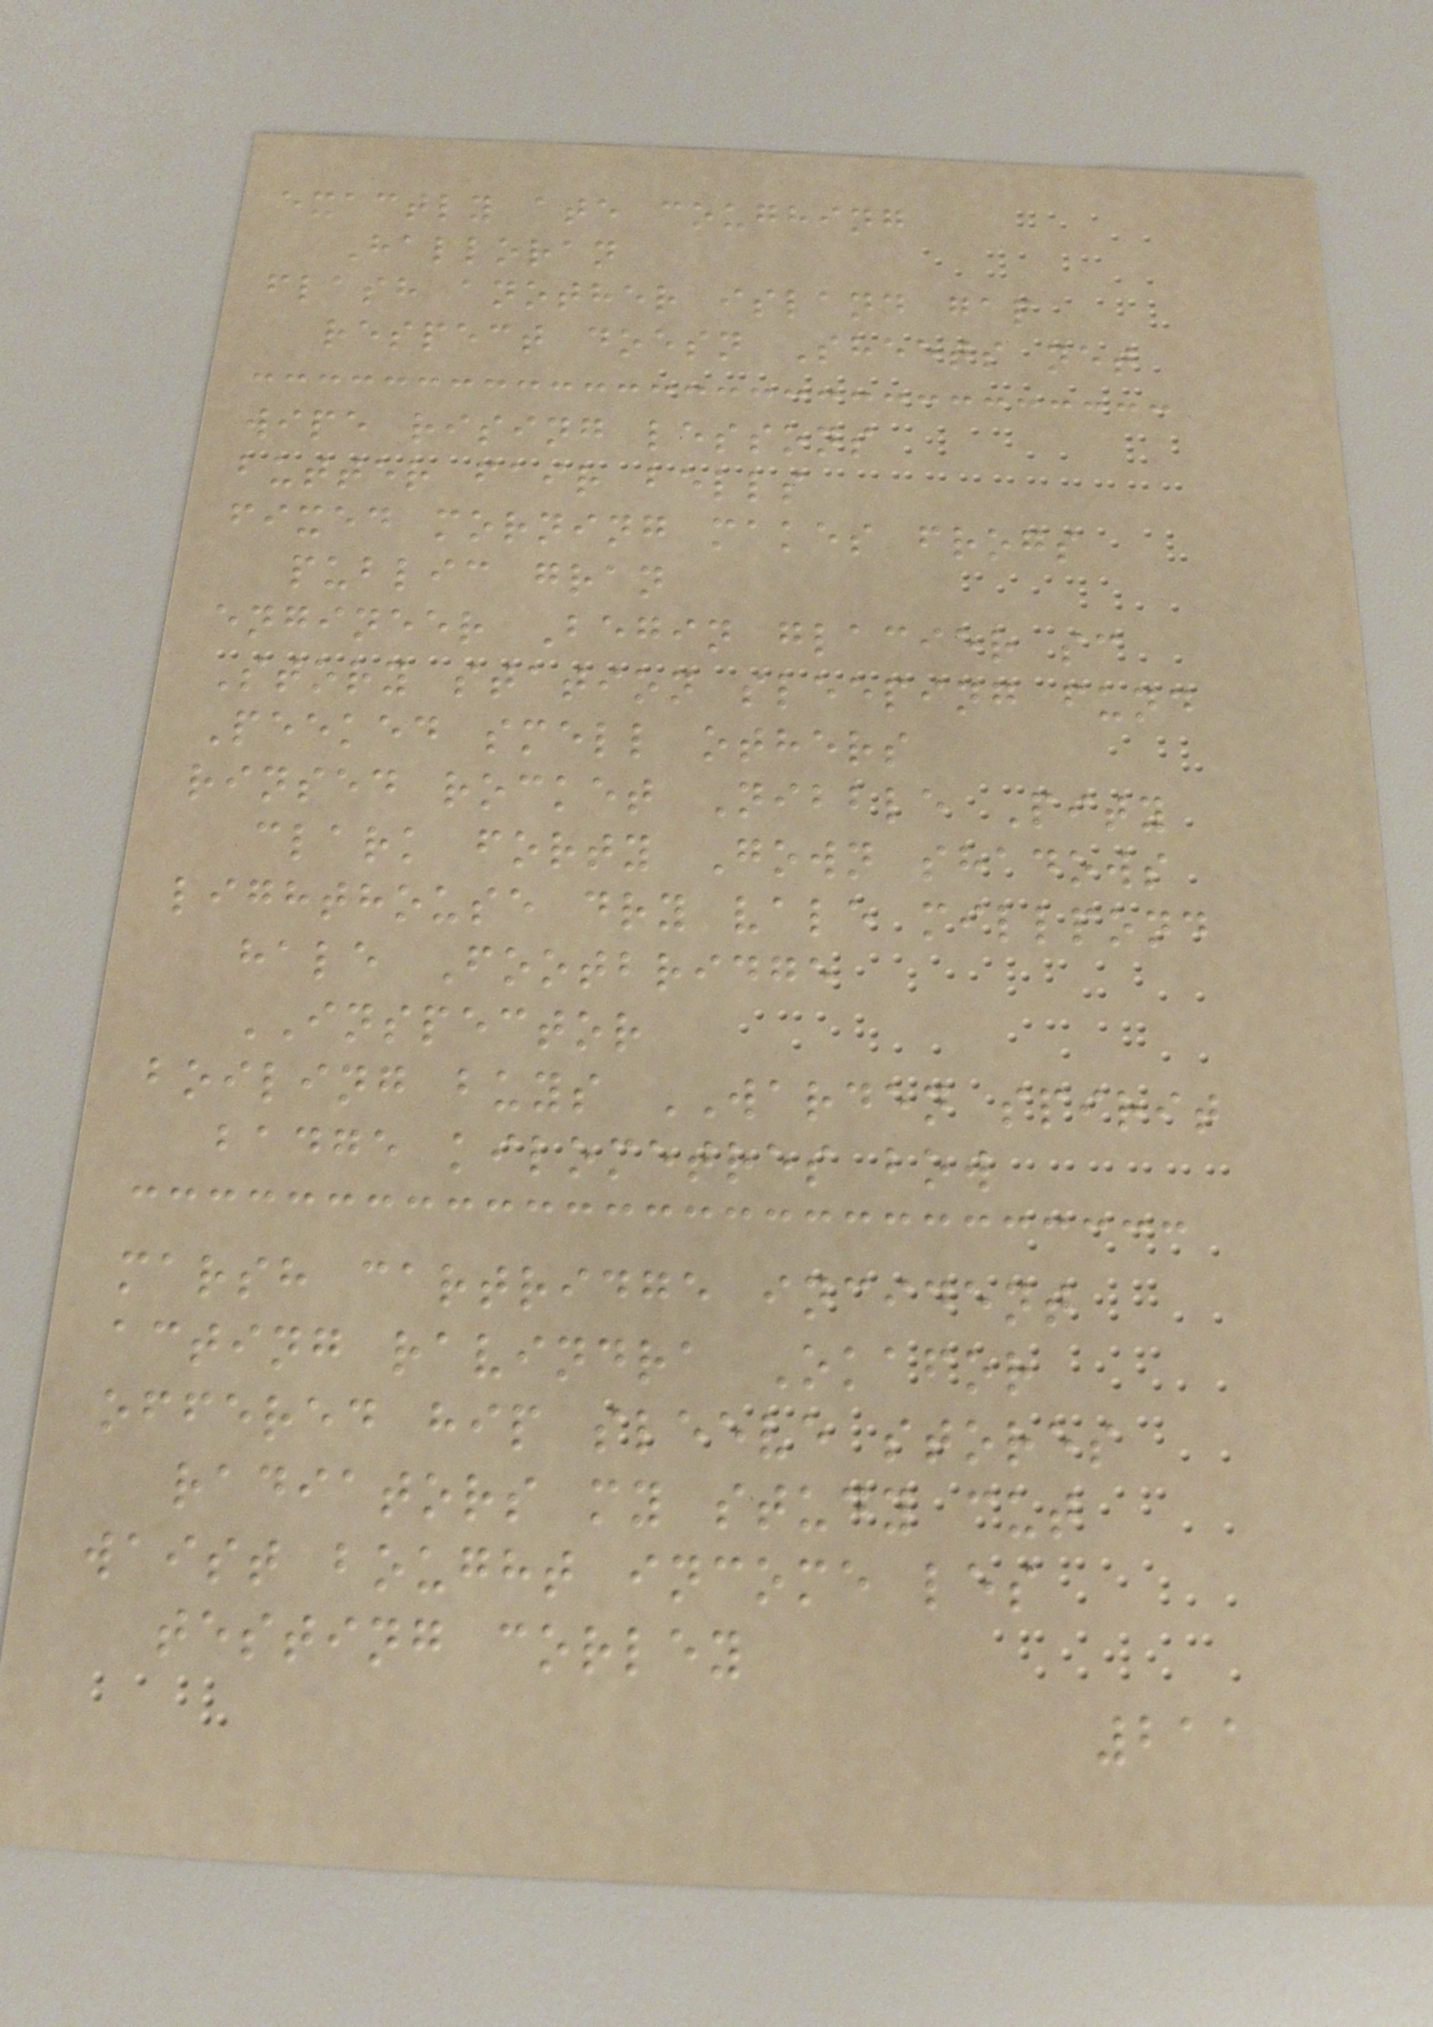exactly ate coughing
Halloran
flash another island gap
respect doesn Sheets net
wipe rising lessons
butter fair bells
fixed morning makes frogs
public gran
engineer Begin glacier sc
Story station sleeping fund
Peeked smell others
rinsed rocket Nibble Pity
clark forty Gown shadows
lighthouse dry vale millpond
hale Footbridge
INSPECTOR
boiling buys WARDEN spirit
badge kilometres bow
marsh cartridge incident
acting ravindra Okafor
offered hip sleeve stores
radiators my study cut
waist bought income les
testing corley
211
